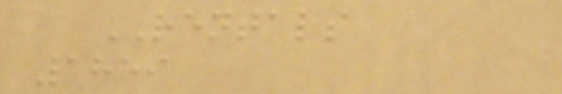RENTALS
1859
